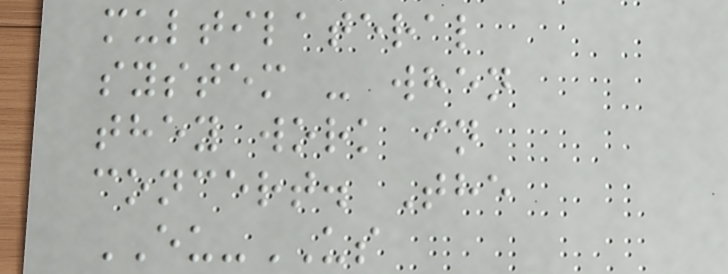multilateral
system - when
they work in
concert. The
EU-US
